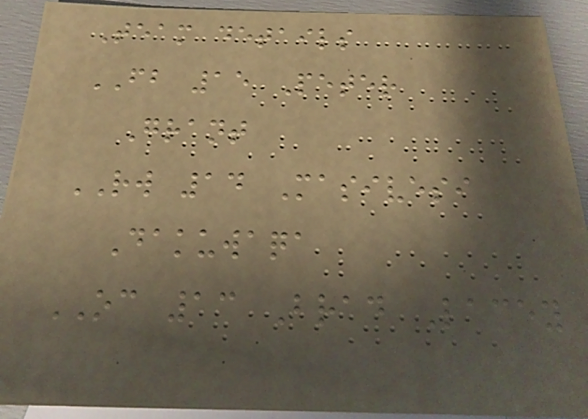Team details
FB 15 Peter
Grant
RW 14 Masivesi
Dakuwaqa
OC 13 Brad Lacey
